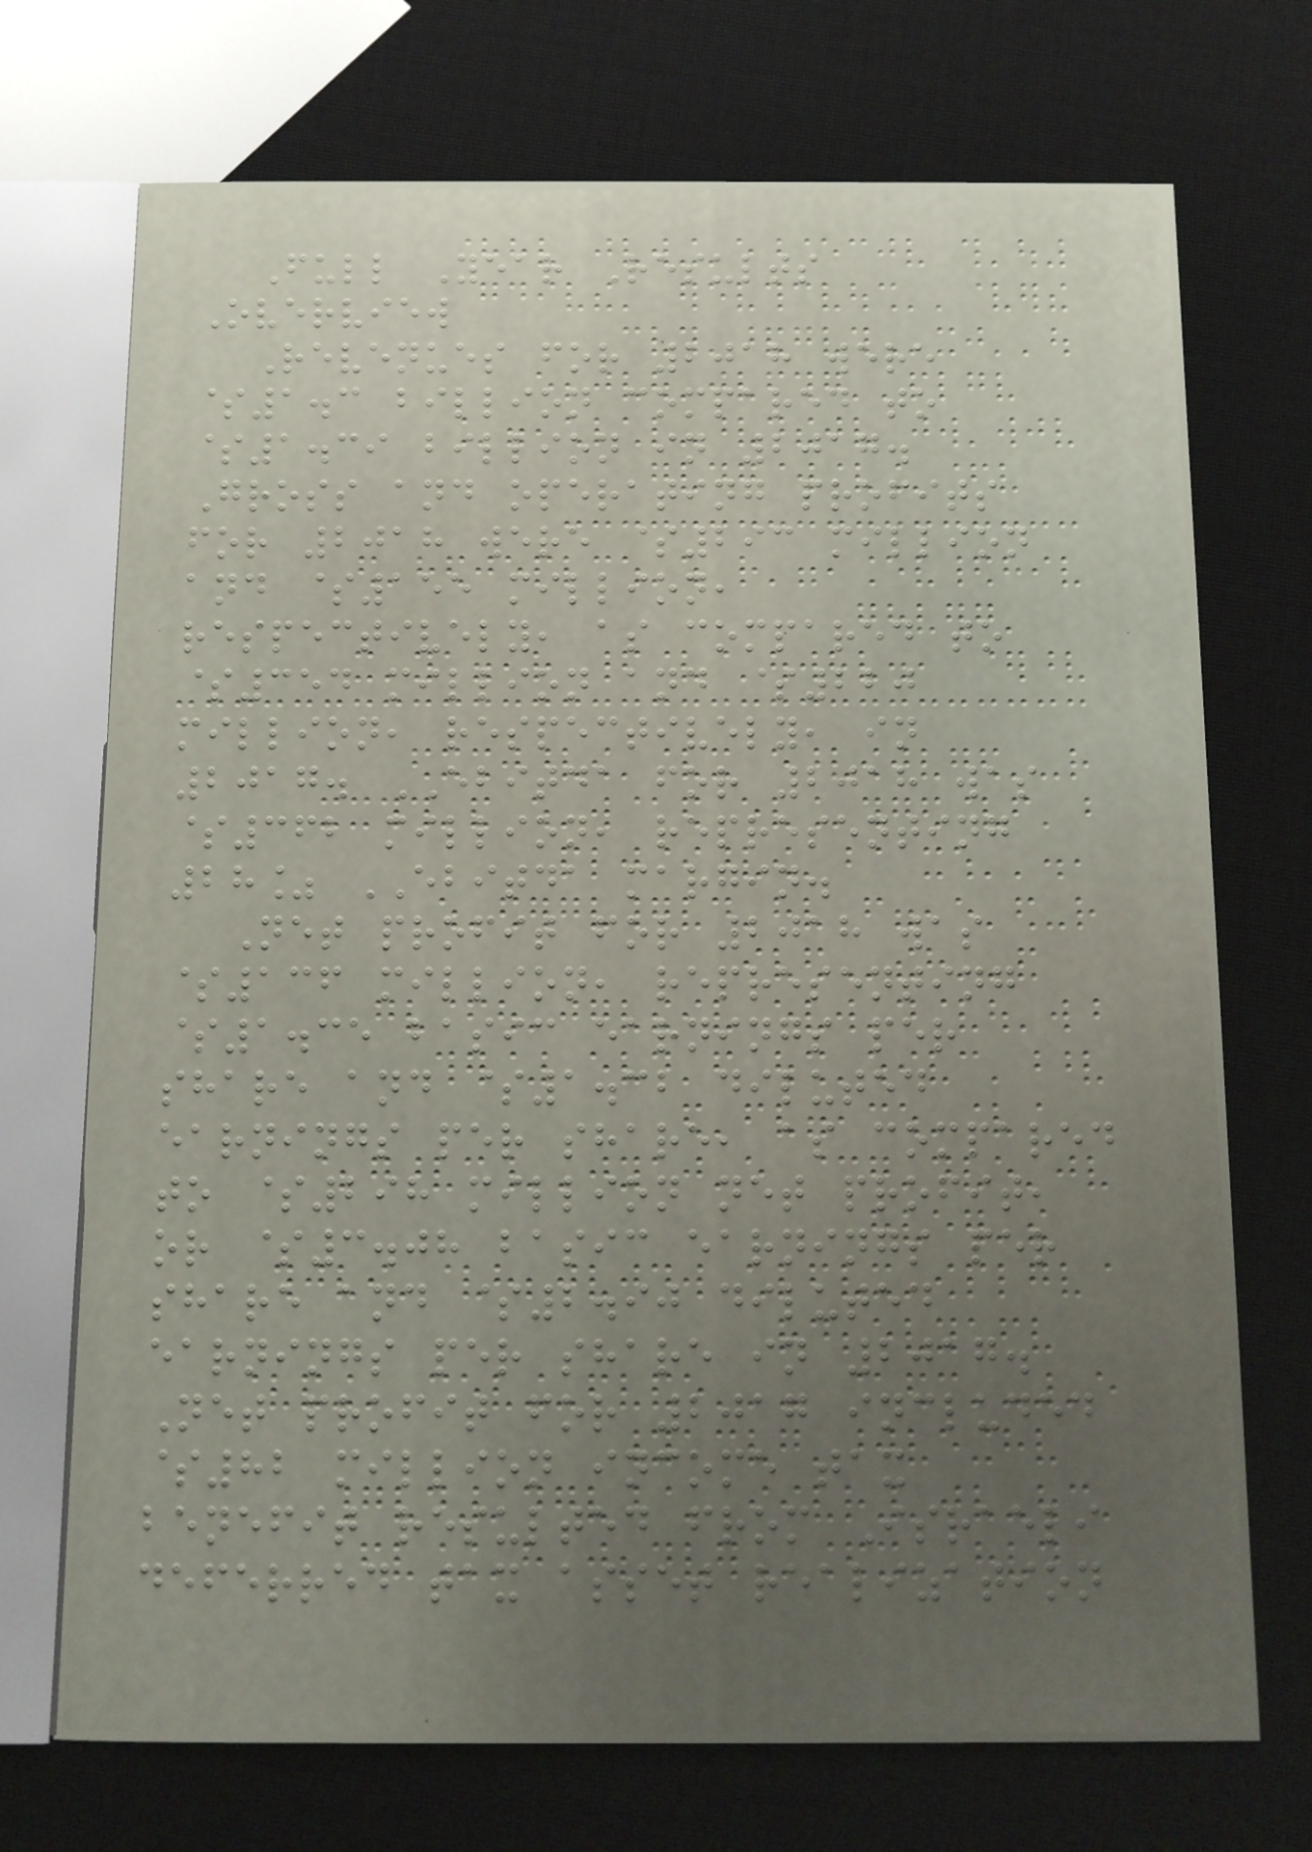Full Year Results
Overview
Revenues for 2018 were
$1.3 billion compared to
$1.39 billion in 2017.
Gross and operating profits
for 2018 were $293 million
and $155 million,
respectively, as compared to
$354 million and $220
million, respectively, in
2017. EBITDA for 2018 was
$362 million, representing
28% EBITDA margin.
Net profit for 2018 was
$136 million, representing
$1.35 basic earnings per
share and $1.32 diluted
earnings per share, as compared
to $298 million net profit,
or $3.08 basic earnings per
share and $2.90 diluted
earnings per share in 2017.
Net profit for 2017 included
$82 million income tax
benefit resulted from Israeli
deferred tax asset realization
